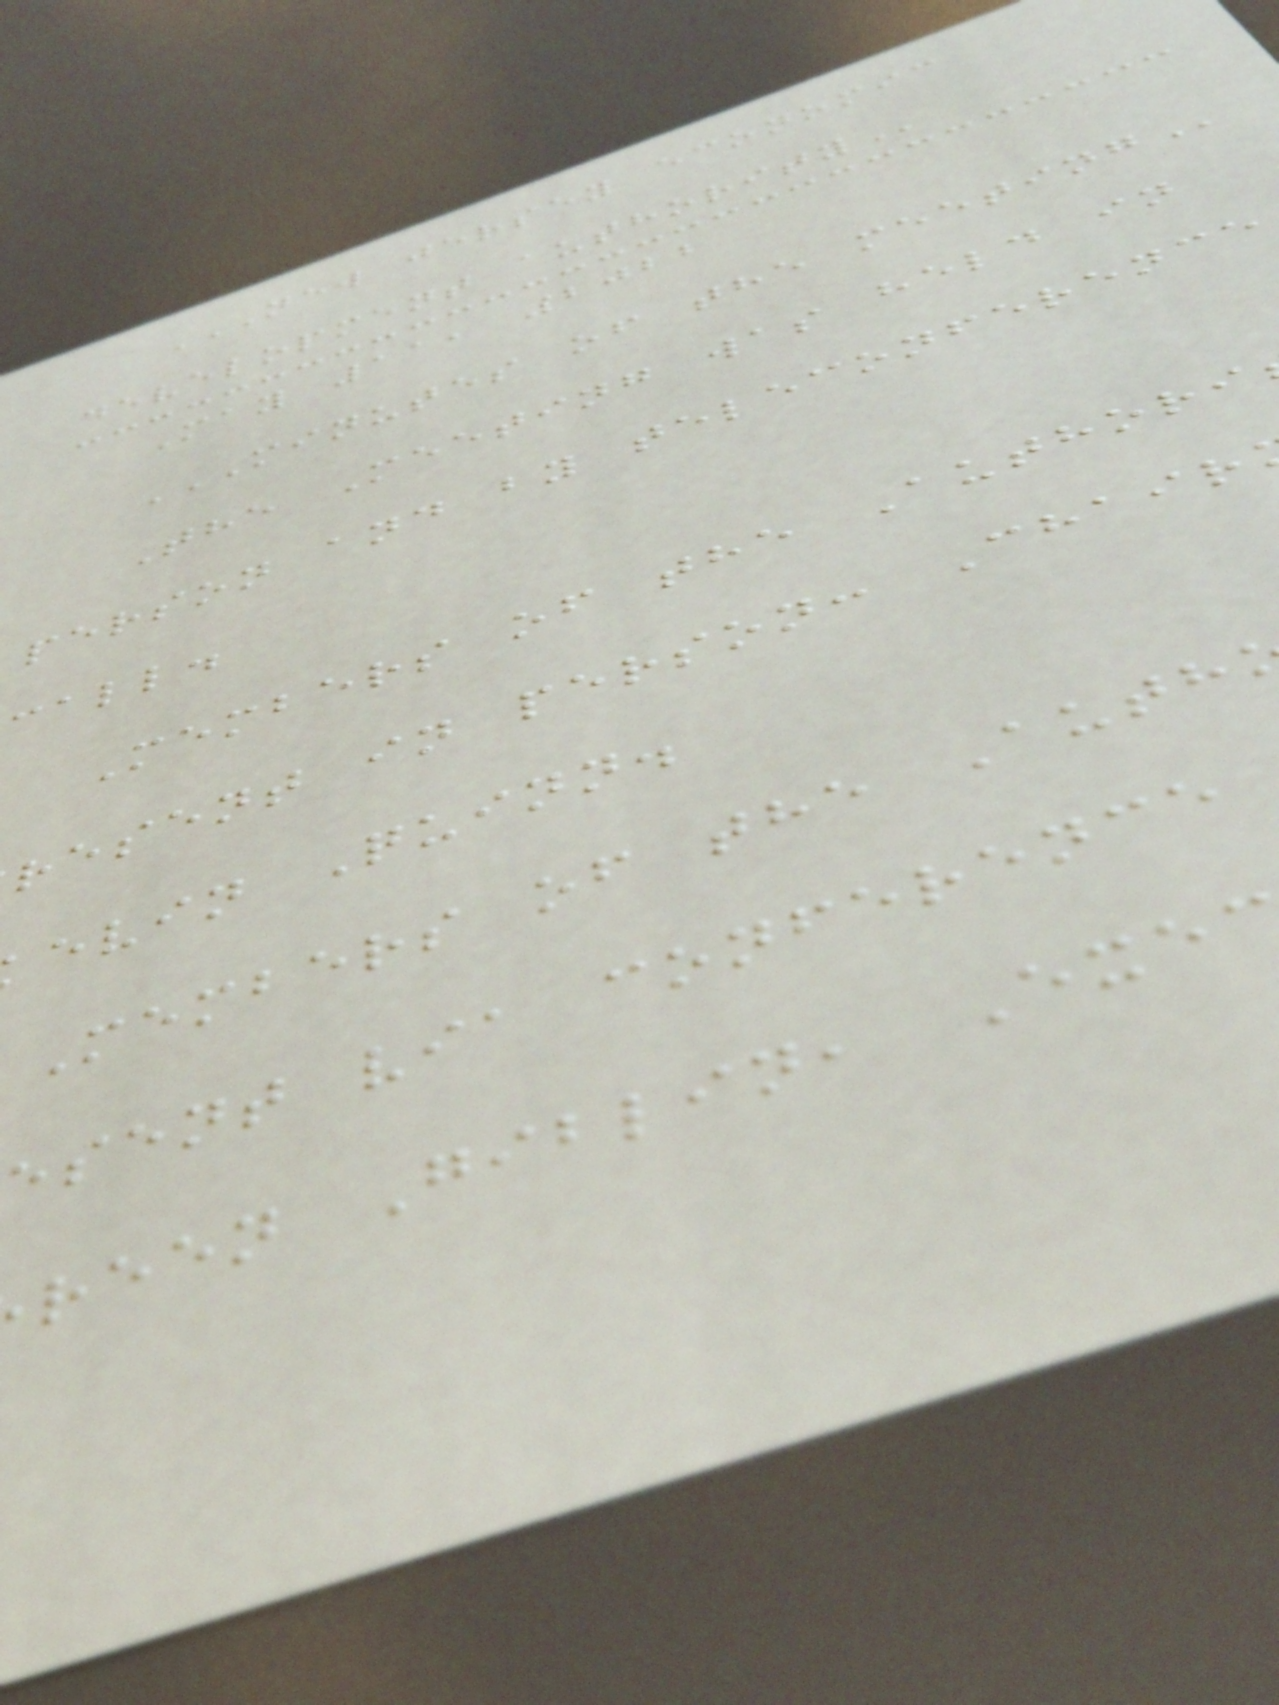NEW JERSEY ECONOMIC
development
May 11, 2022
MINUTES OF THE MEETING
The Meeting was held in
person and by teleconference
call.
Members of the Authori
resent in person: Chair
evin Quinn.
Members of the Auth
esent via conference
reen Giblin, Exe
